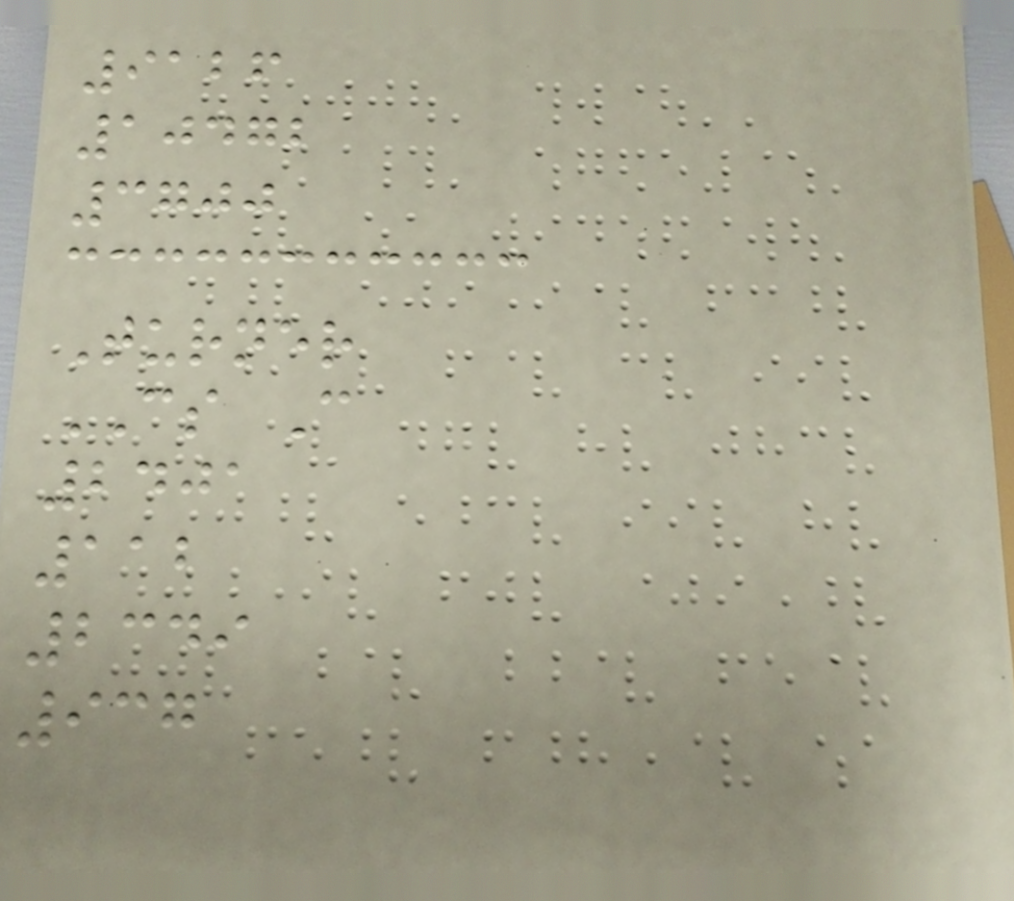9126
10472
3700
Turner
CS C
2401
112
2349
937
